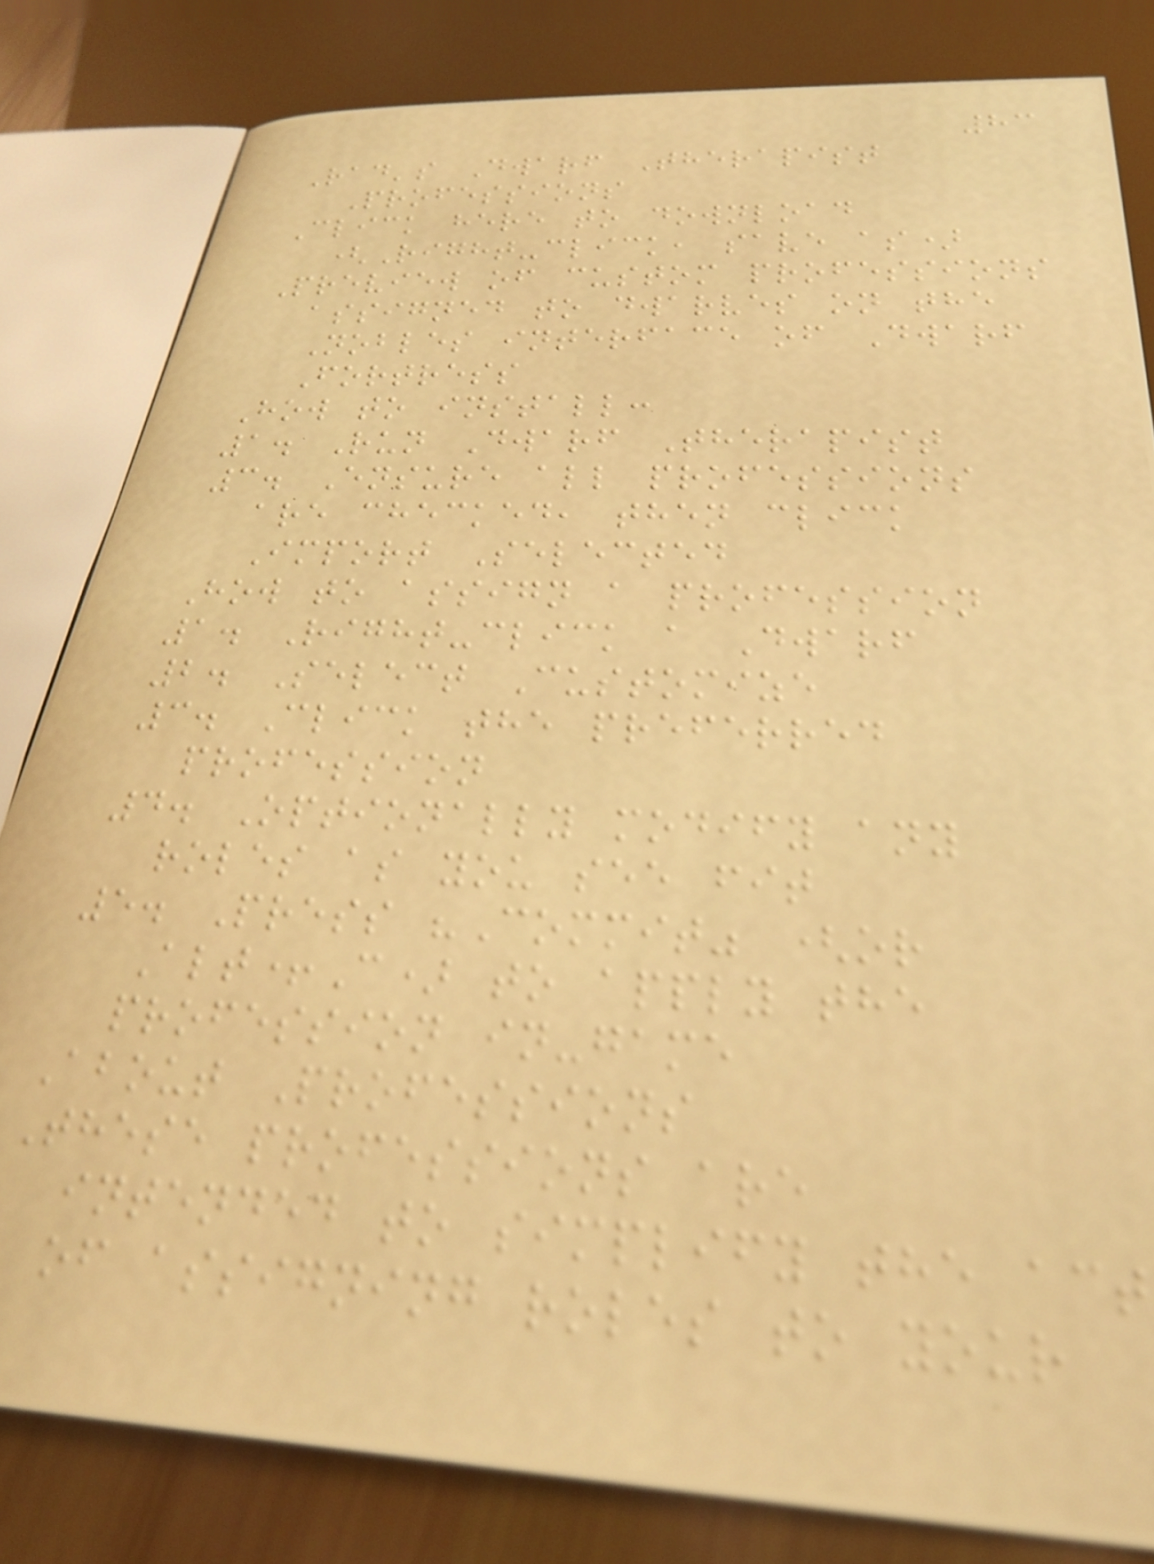83
Rad's Dwarf Therapist
Professions
Click here to download
(Right-click, save as)
Preview of custom professions
assigned to dwarves on the
Nobles interface of Dwarf
Fortress
How to install:
1. Run Dwarf Therapist
3. Ensure all professions
are checked, then click
Import Selected
How to assign a profession
1. Right-click a Dwarf
2. Select Customize
3. Click the preferred
profession
4. Optionally modify any
roles as you see fit
5. Press "Commit" (or
Alt+C) to apply the
profession in-game
About Professions
These professions are
intended to simplify the act
of assigning roles to your
